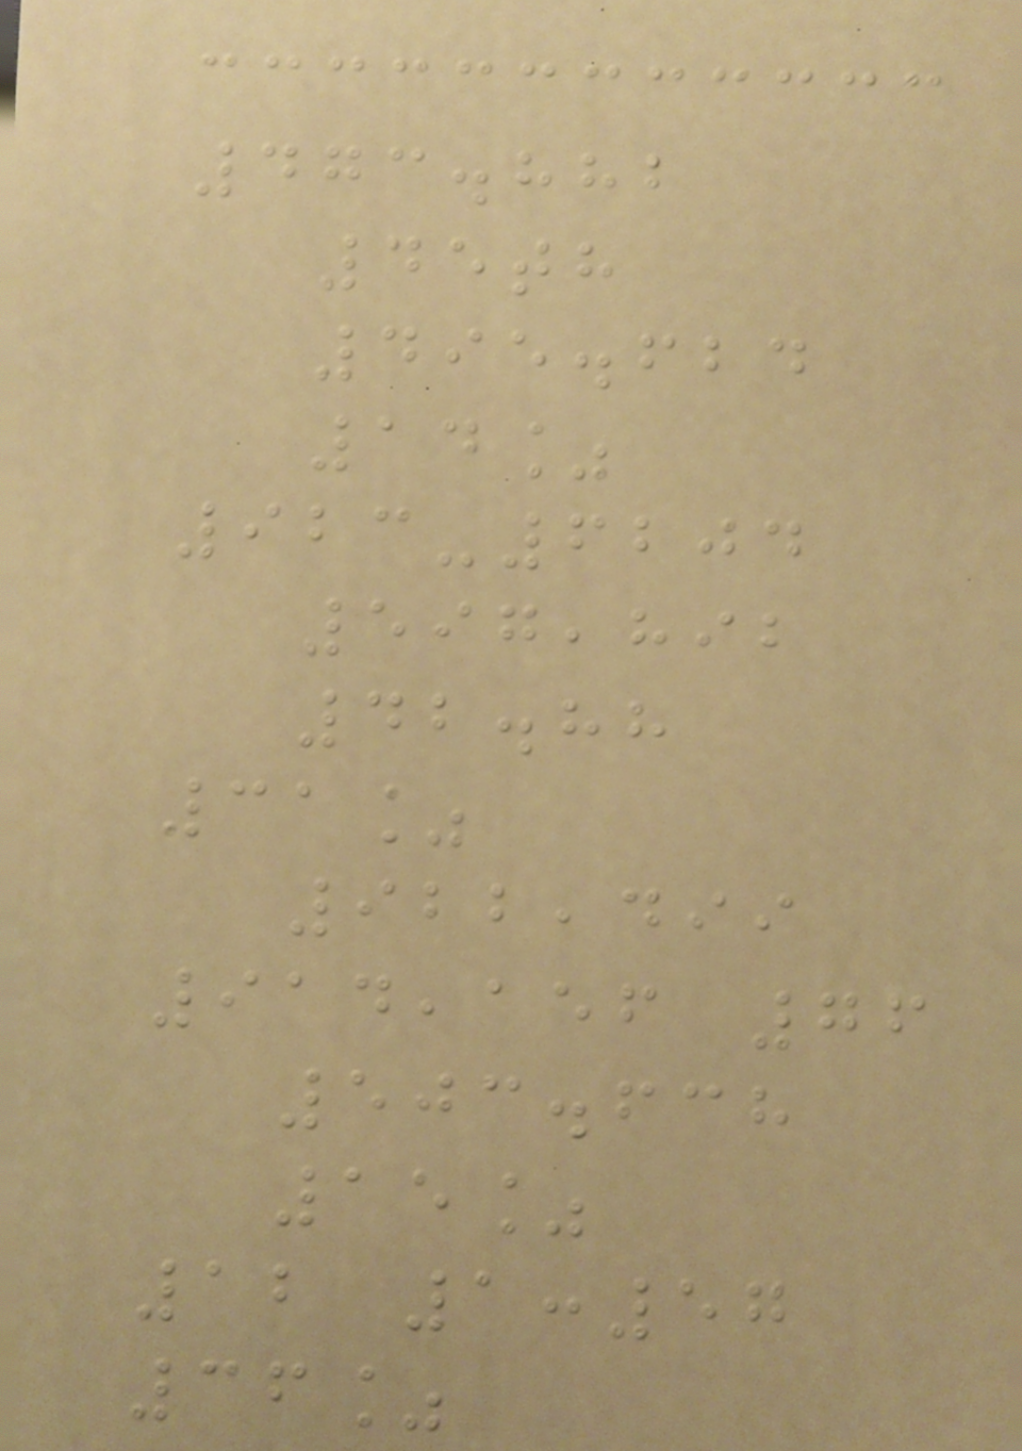473.882
45th
495.624
14%
923-6204
597,892
42.88
31%
922,499
914,156 76
503.638
15%
12 1:57
36%
